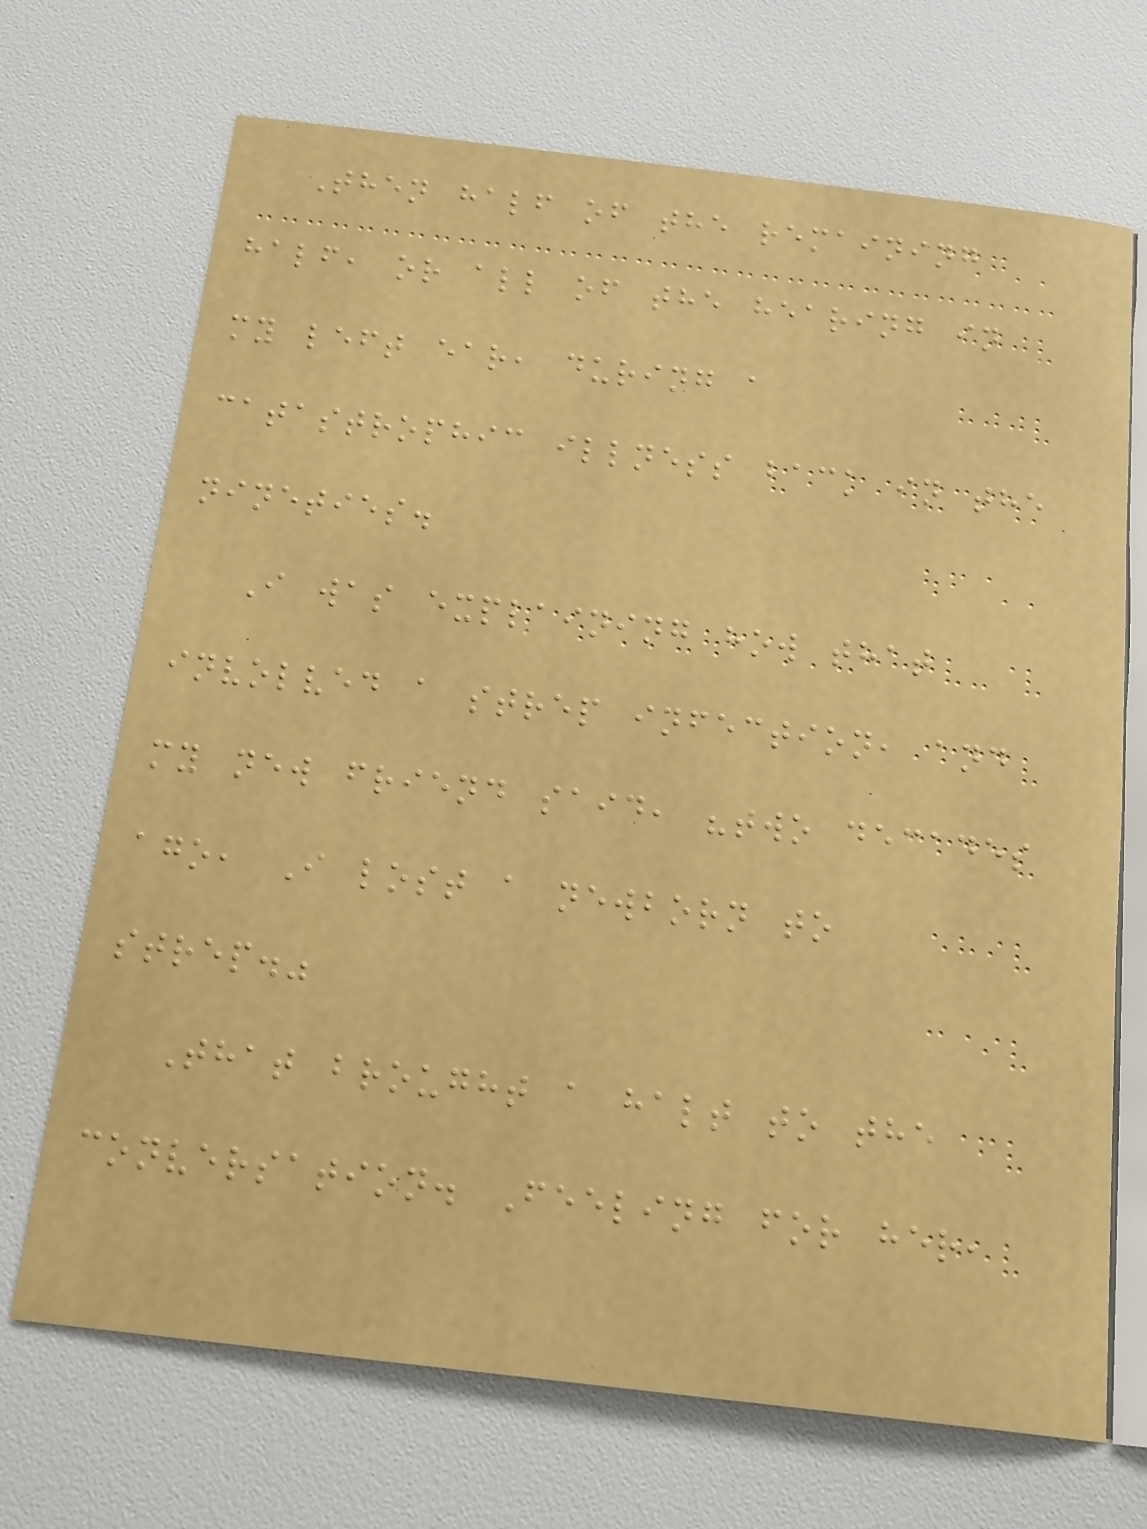Then half of the remaining
half, or all of the hearing in
my left ear, during a
catastrophic illness back in the
nineties.
I was explaining how that
involved a strep infection, and
my new friend said, "two decades
ago, I lost a newborn to
strep."
That brought a halt to the
conversation. Feeling for her,
